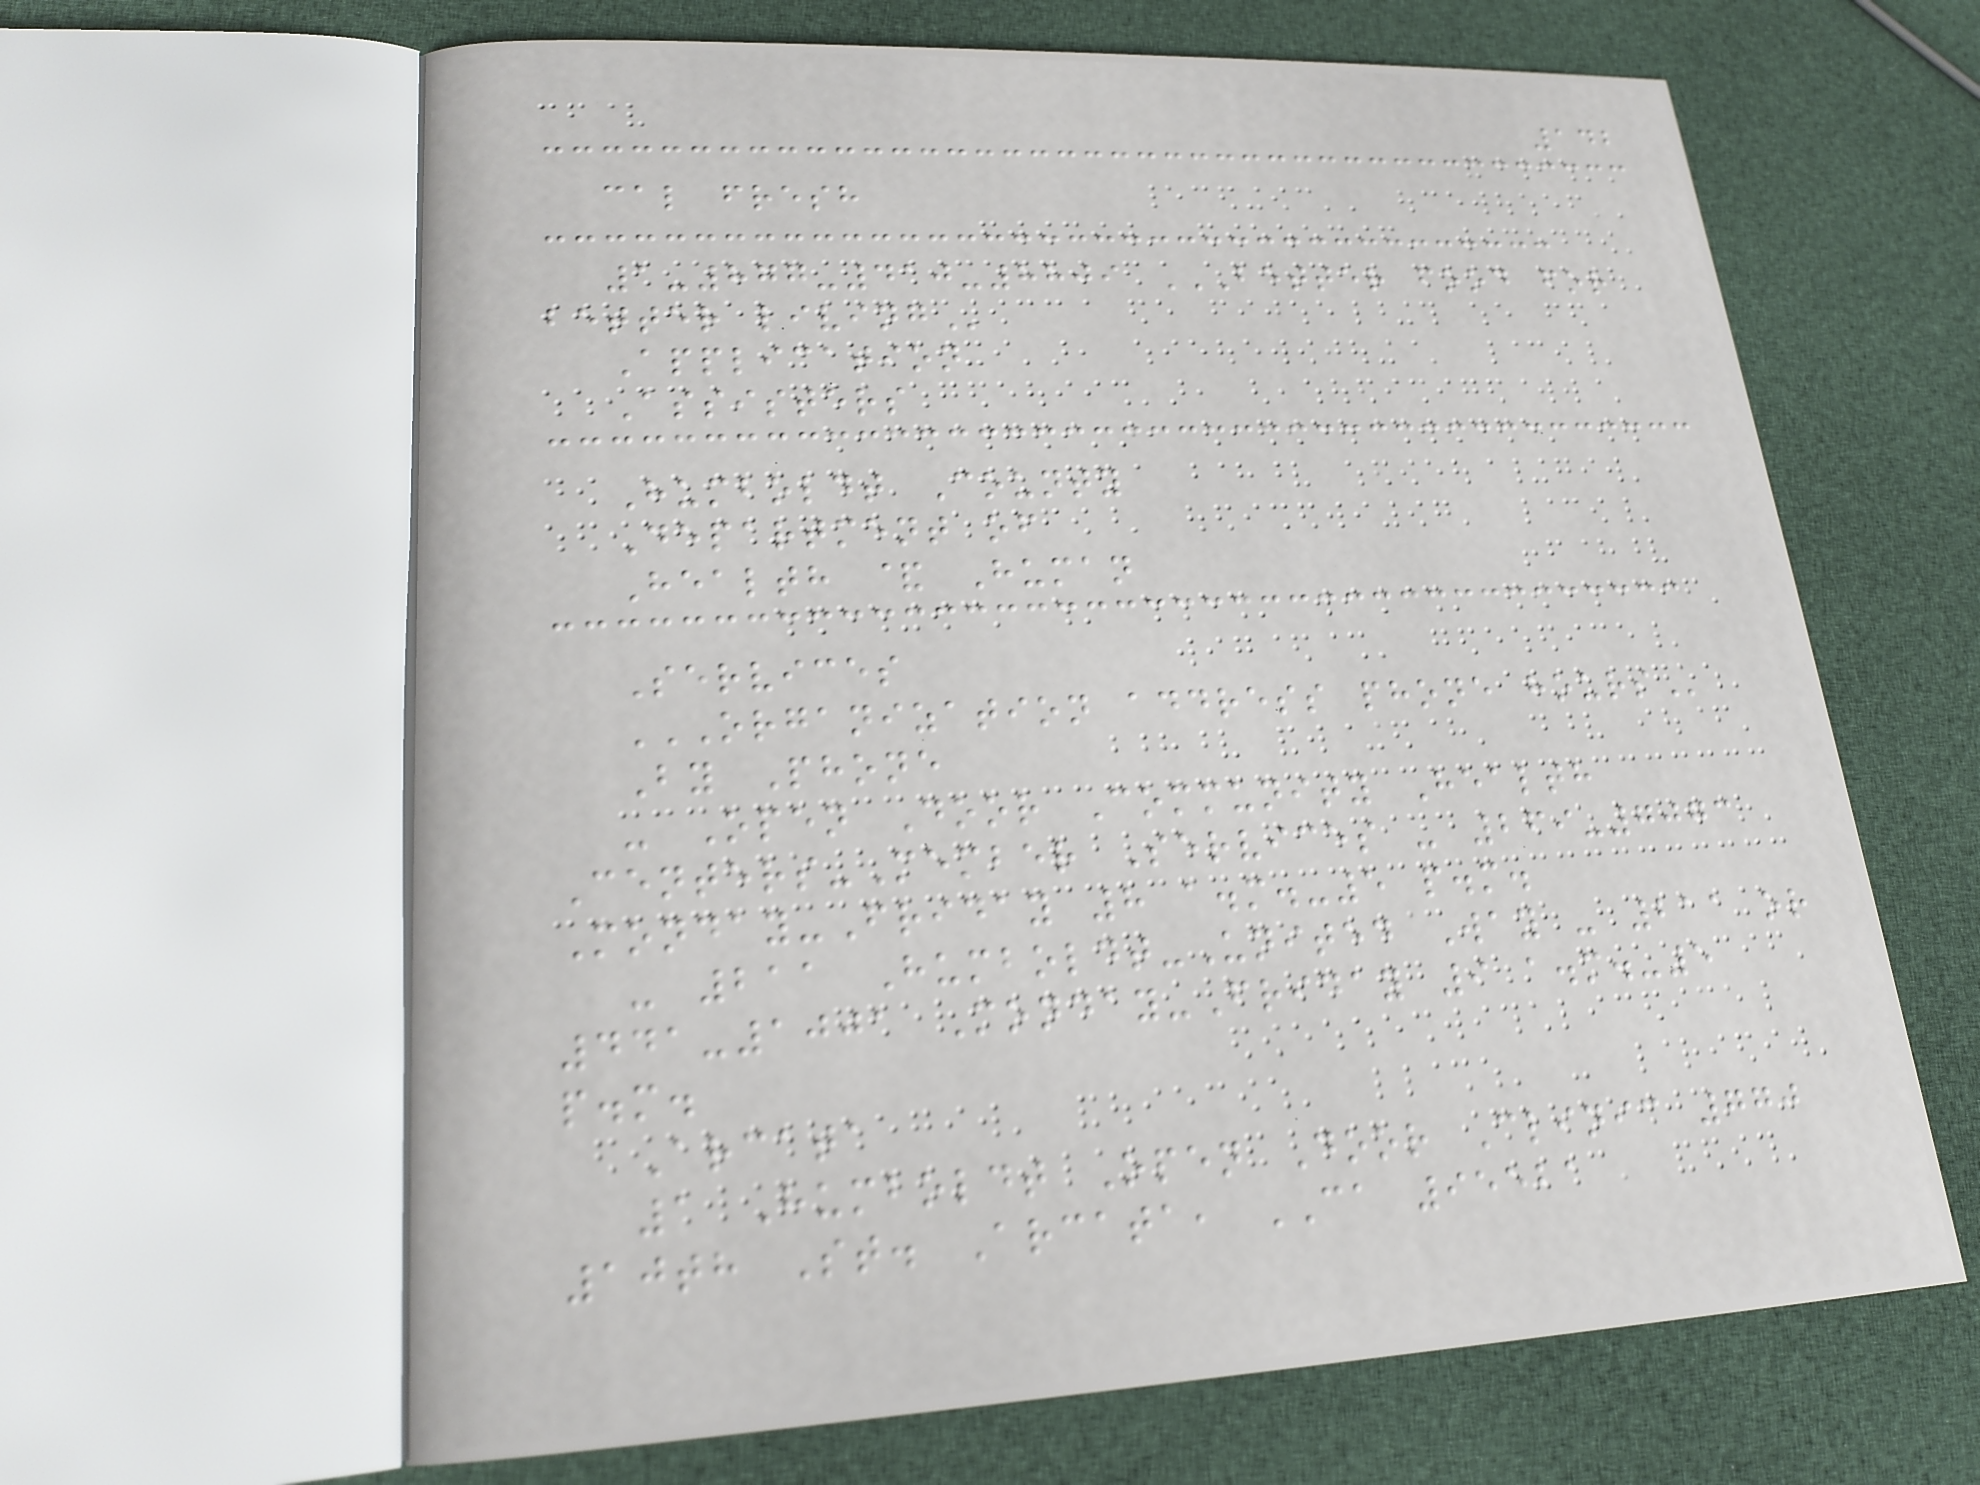142
cal fresh
1-877-410-8809 BETTER FOOD FOR
BETTER LIVING
Application
Assisters
Humboldt County
Department of
Health & Human
Services
ORGANIZATION ADDRESS PHONE HOURS
By Phone
- Open Door Community Health
Centers-Member Services - 269-7073
Monday-Friday 8 a.m.-5 p.m.
- 211 Humboldt-United Way - 211 or
441-1001 Monday-Friday 9 a.m.-5
p.m.
Arcata
1 Humboldt Open Door Clinic 770
10th St. Arcata, CA 95521
